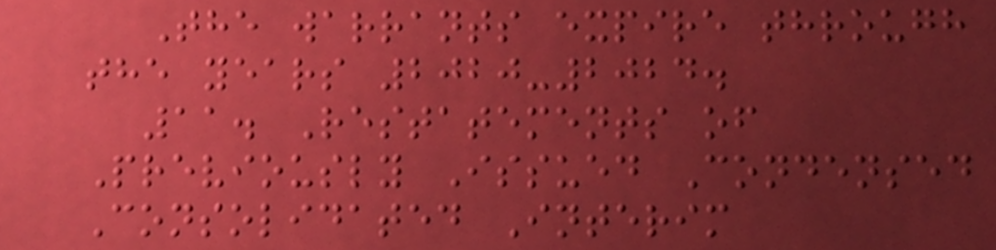The warrants expire through
the years 2020-2024.
11. Restatements of
Previously Issued Condensed
Consolidated Interim
